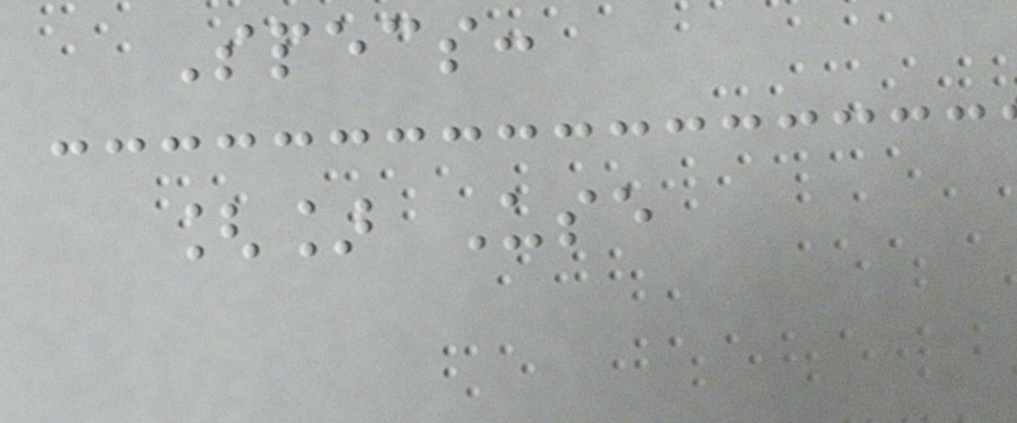Specs:
[] Use
